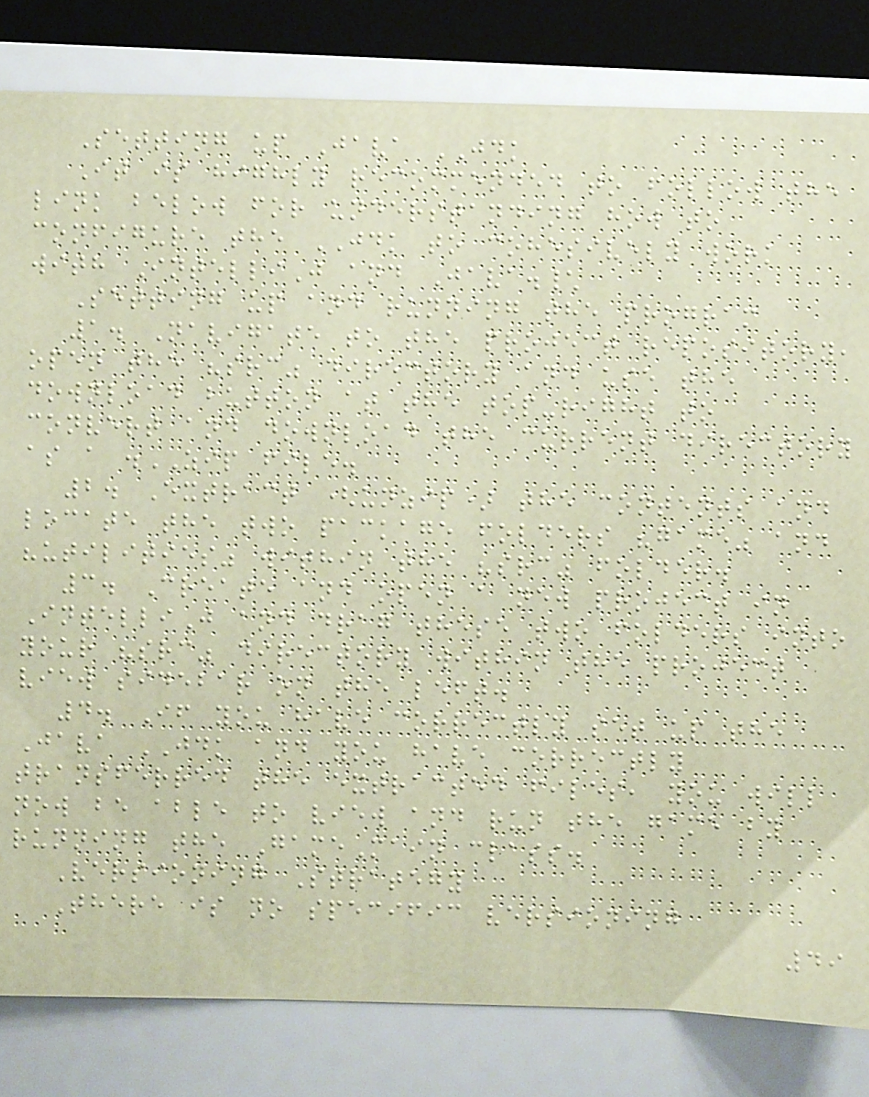Setting up Java JDK
It is highly recommended to follow the
link below for understanding how to
configure the JDK to cohesively work
with IntelliJ and Java.\
Setting up and running the program
1. Navigate to the project repository,
open the "src" directory and use the
download button at the top-right to
convert and download the current directory
as a .ZIP file.
2. Extract (unzip) the contents and
locate the two package folders "game" and
"utilities" within the "src" folder.
3. Create and open a new project in
IntelliJ and drag these two folders into
your "src" directory within the project
view sidebar on the left.
4. If you have correctly set up the
Java JDK and you have correctly
transferred the extracted files, you will
now be able to view and run the game by
running the GameMain class.
Versioning Strategy
There is no specific versioning
49
